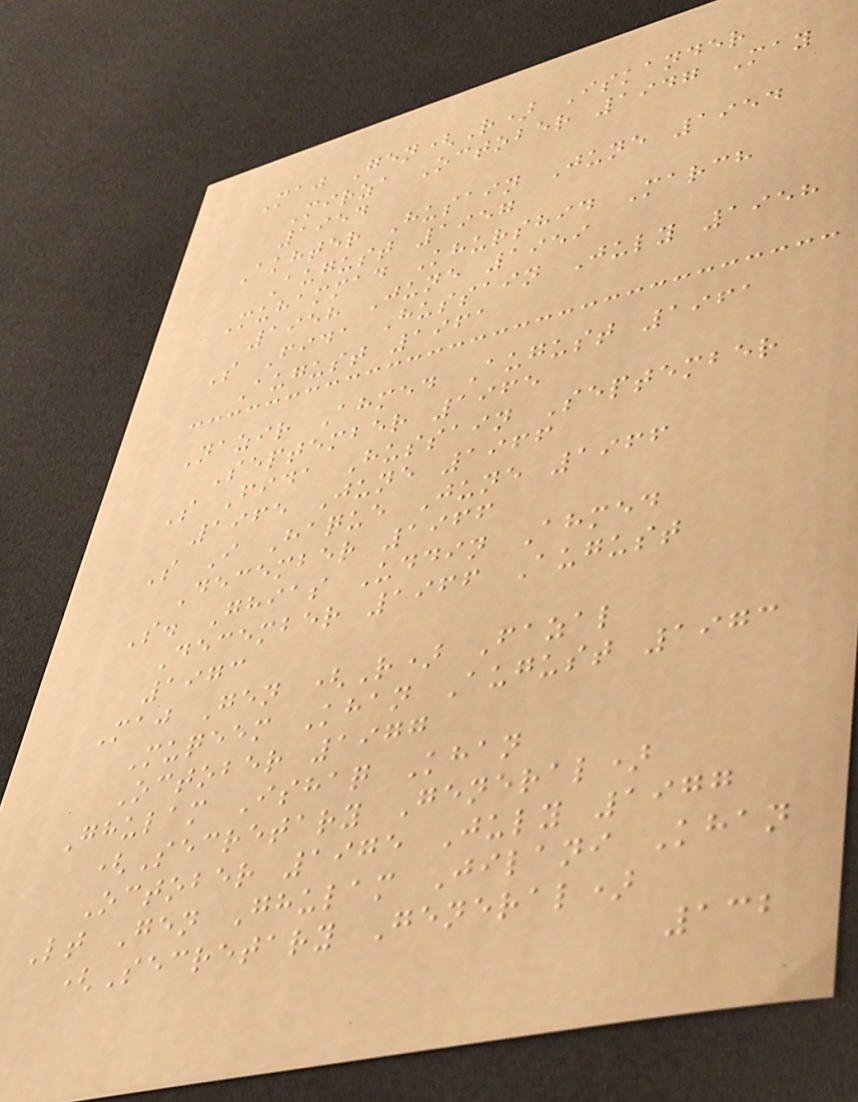Maj Gen(R) Iskander
Mirza October 1947 May
1954
Akhter Husain June 1954
August 1957
Muhammad Khurshid March
1958 June 1959
S Fida Hussain July 1958
August 1961
Nazir Ahmed August 1961
September 1965
S Fida Hussain September
1965 June 1966
S I Haque June 1966
December 1966
S. Ghias Uddin Ahmed
December 1966 August
1973
Maj Gen (R) Fazal
Muqeem Khan August 1973
October 1977
Ghulam Ishaq Khan
(Secretary General)
October 1975 July 1977
Lt Gen Ghulam Jilani Khan
(Secretary General)
132
